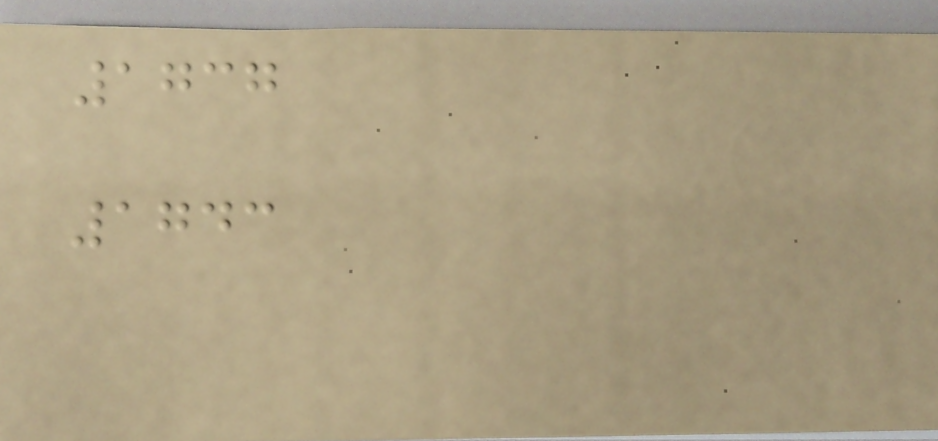1737
1743
